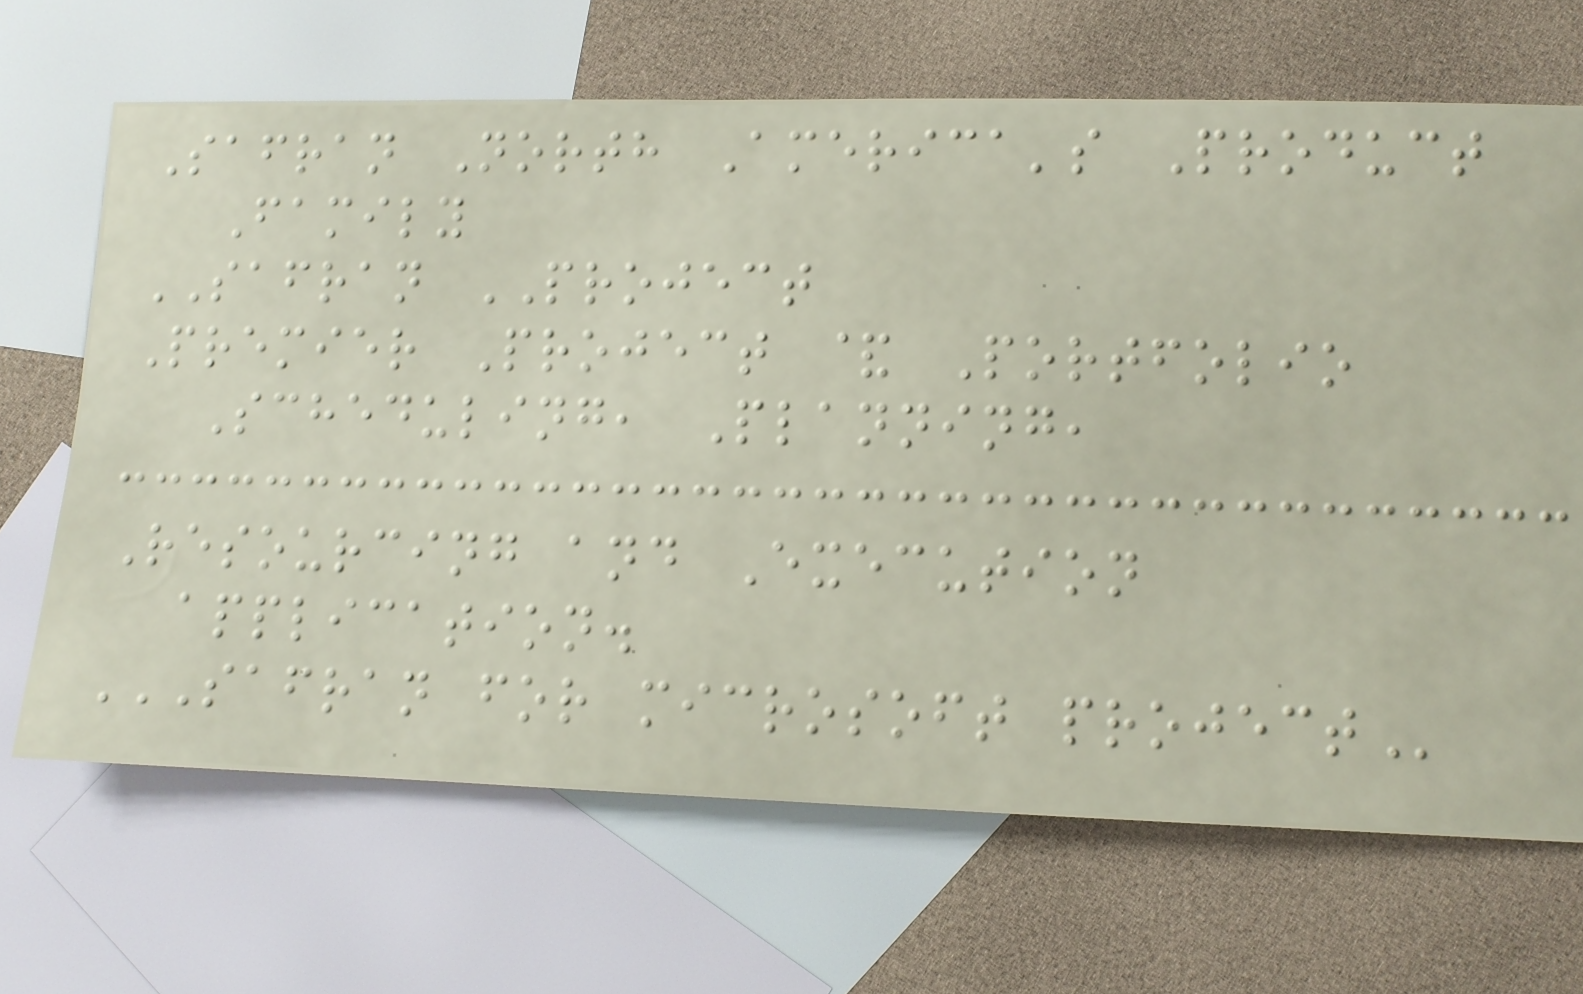Safran North America's Product
Family
SAFRAN PROJECT
Premier Project & Portfolio
Scheduling, Planning,
Resourcing and Execution
application.
SAFRAN FOR MICROSOFT PROJECT
